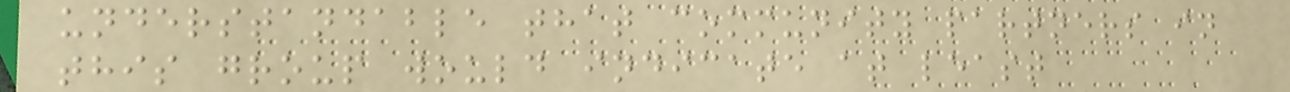understandable that community partners in
this group would indicate at least
